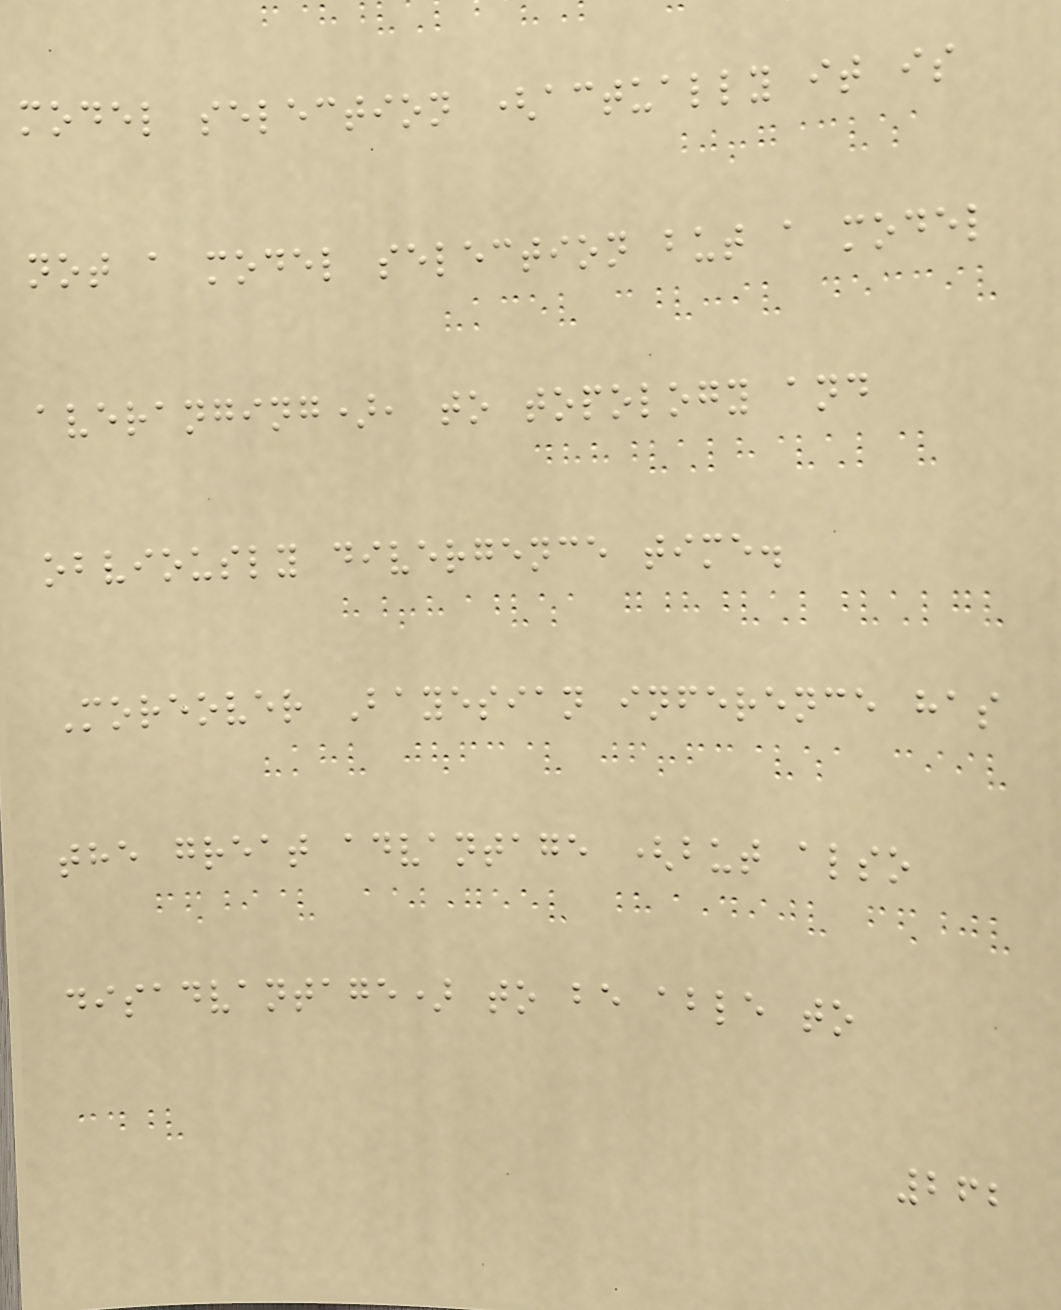model selection (actually it is
not a model selection but a model
averanging), to topology and
obviously divergence time.
Moreover Bayesian inference has
the great advantage (but also
disadvantage) to be able to
262
